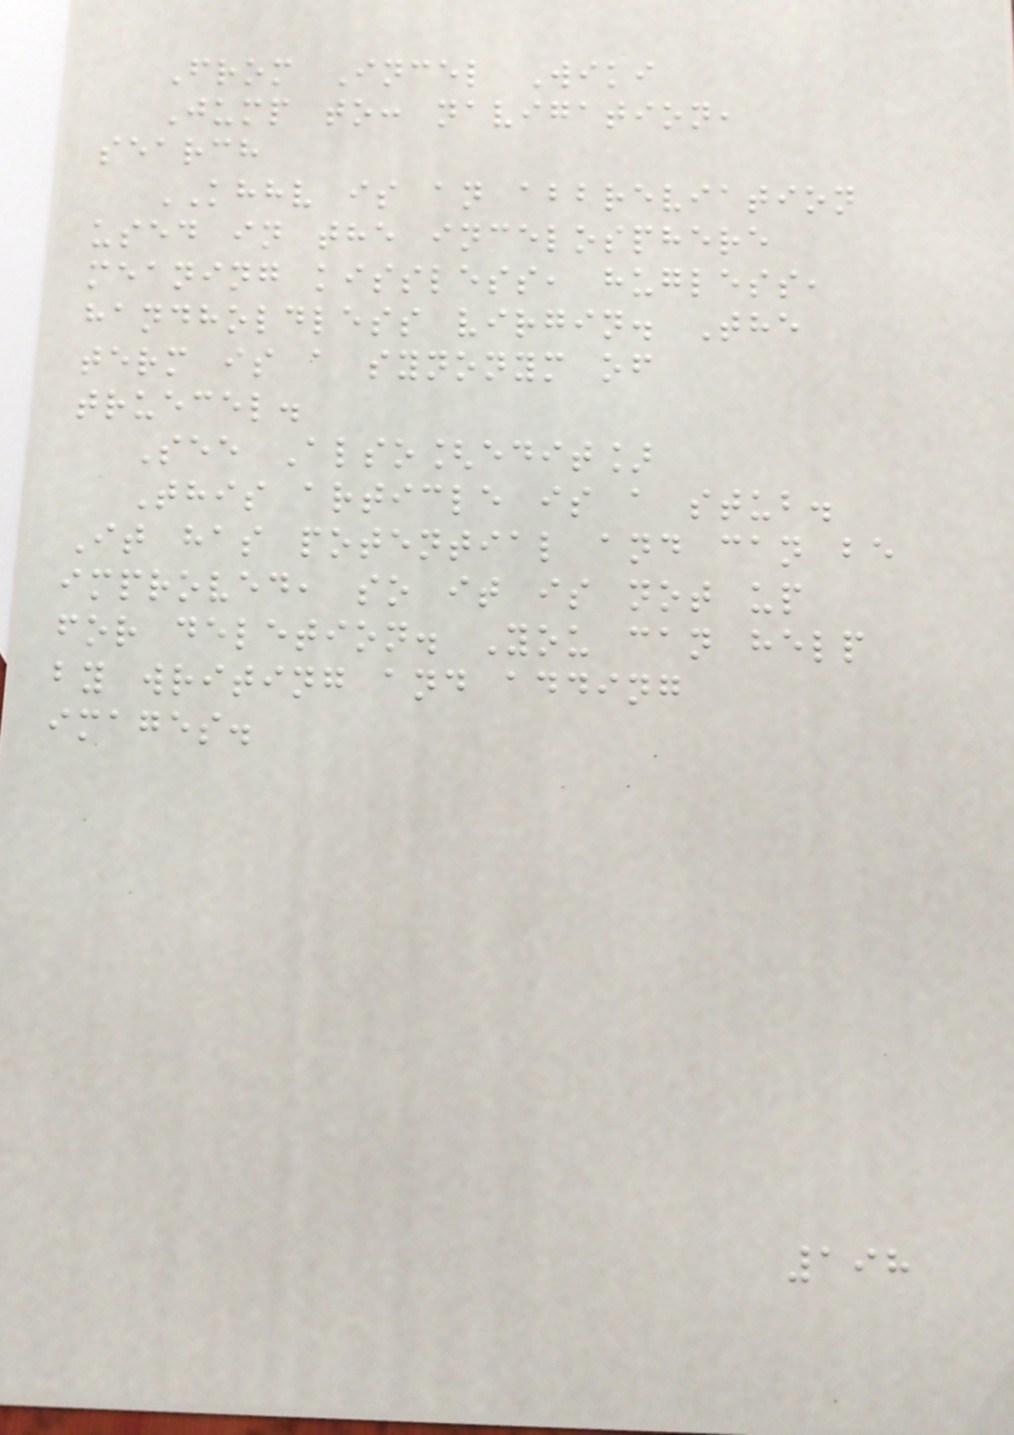From Incel Wiki
Jump to: navigation,
search
KHHV is an abbreviation
used in the incelosphere
meaning kissless, hugless,
handholdless virgin. The
term is a synonym of
truecel.
See Also[edit]
This article is a stub.
It has potential and can be
improved, so it is not up
for deletion. You can help
by writing and adding
images.
198
